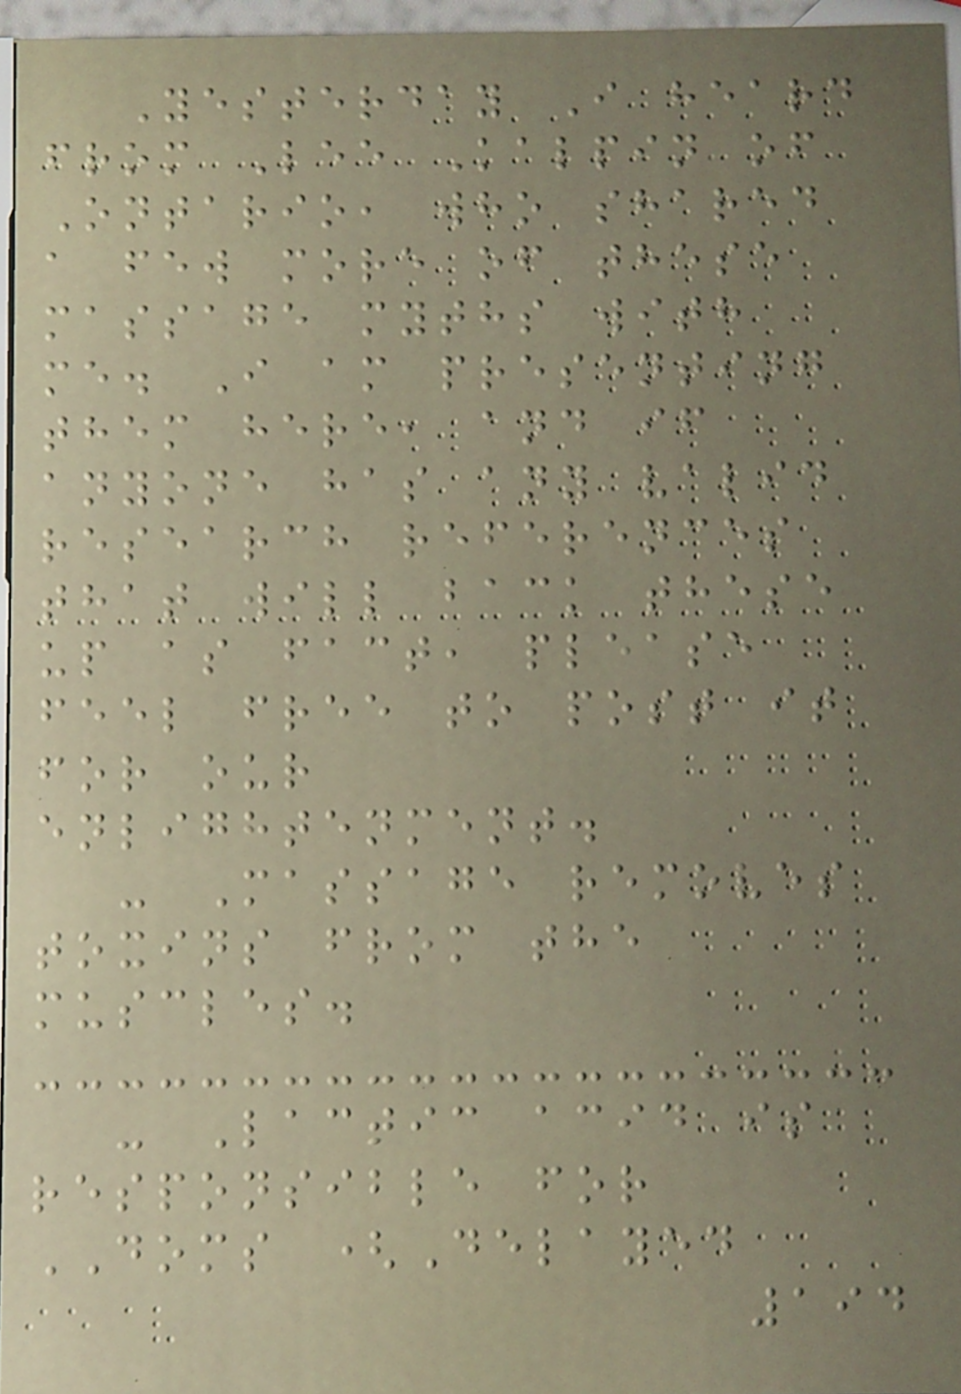Yesterday I heard
from Lee Kalpin of
Ontario, who shared
a few more of these
massage myths with
me. I am presenting
them here, and if
anyone has any valid
research references
that will back these
up as fact, please
feel free to post it
for our
enlightenment.
- Massage removes
toxins from the
muscles.
- Lactic acid is
responsible for
DOMS (Delayed
194
